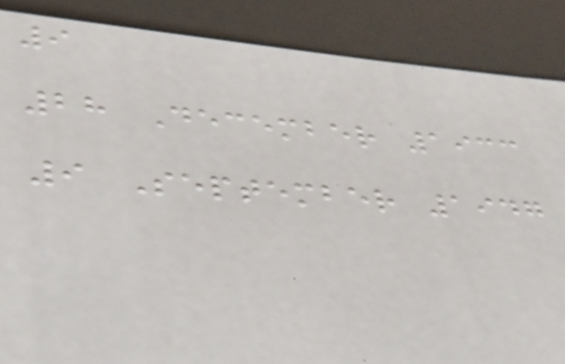9
28 December 1933
9 September 1947
